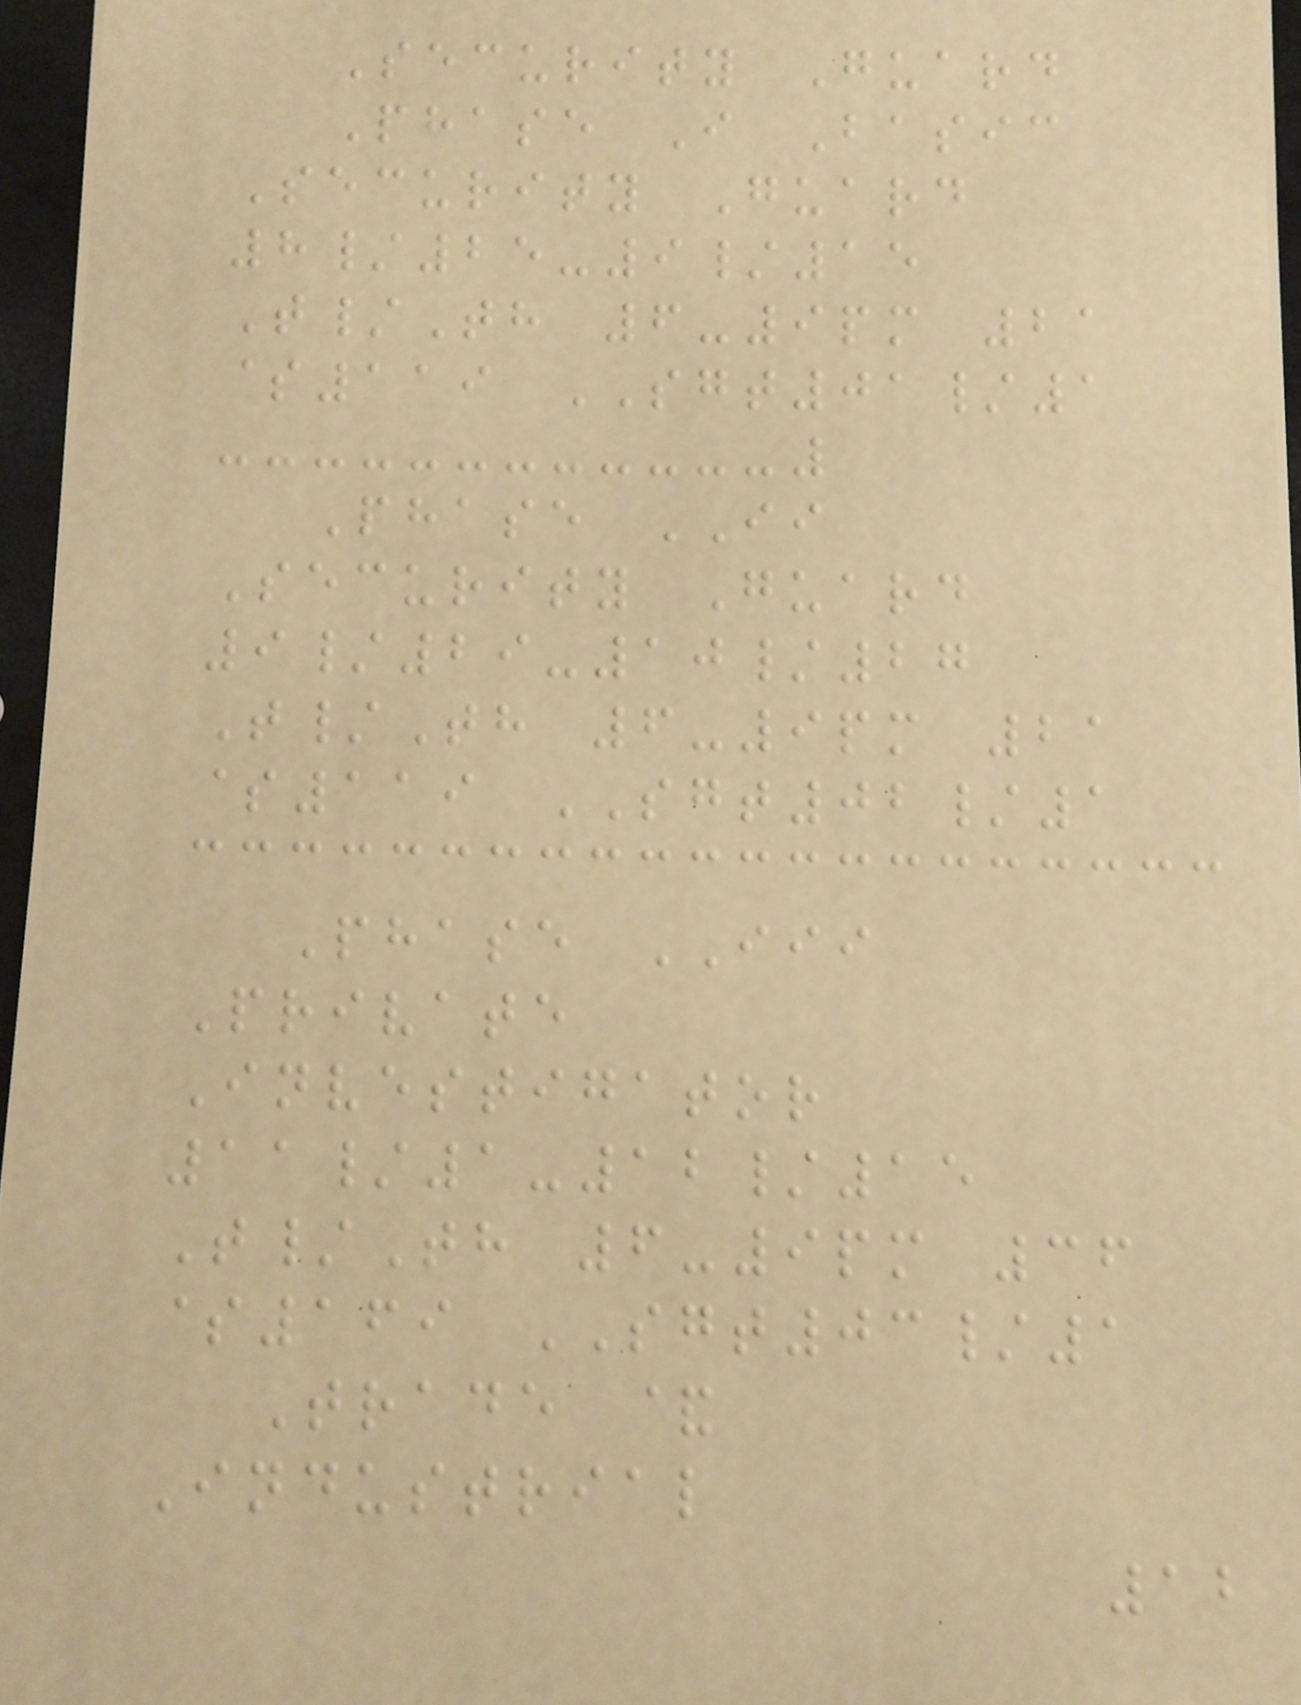Security Guard
Phase I Basic
Security Guard
8/25-9/15
T/Th 6-9pm 21
$119 SGT01/1
Phase II
Security Guard
9/29-10/27
T/Th 6-9pm 21
$119 SGT02/1
Phase III
Private
Investigator
11/1-12/15
T/Th 6-9pm 36
$169 SGT03/1
Trade &
Industrial
12
